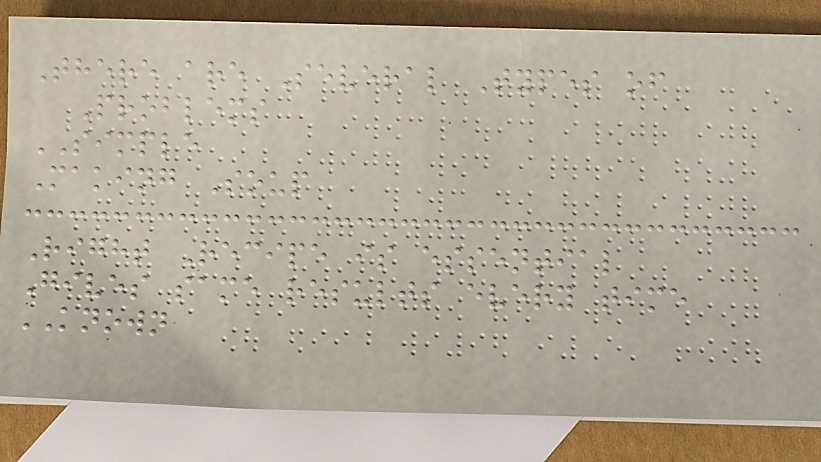There are Several Types of
Problems
SIMPLE
Making Soup
Right Recipe is essential
Gives same results every time
KNOWN
